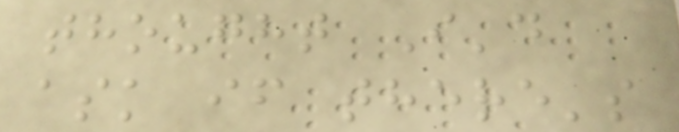thought I'd
ask if there's
